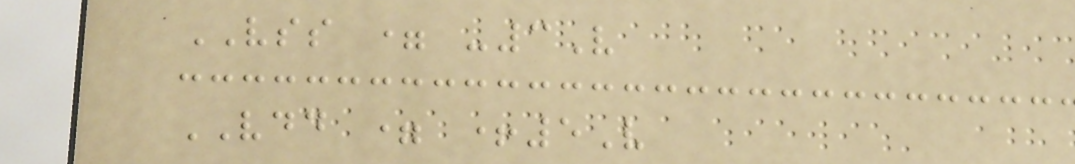VSS = -3V
VDD = +5V
